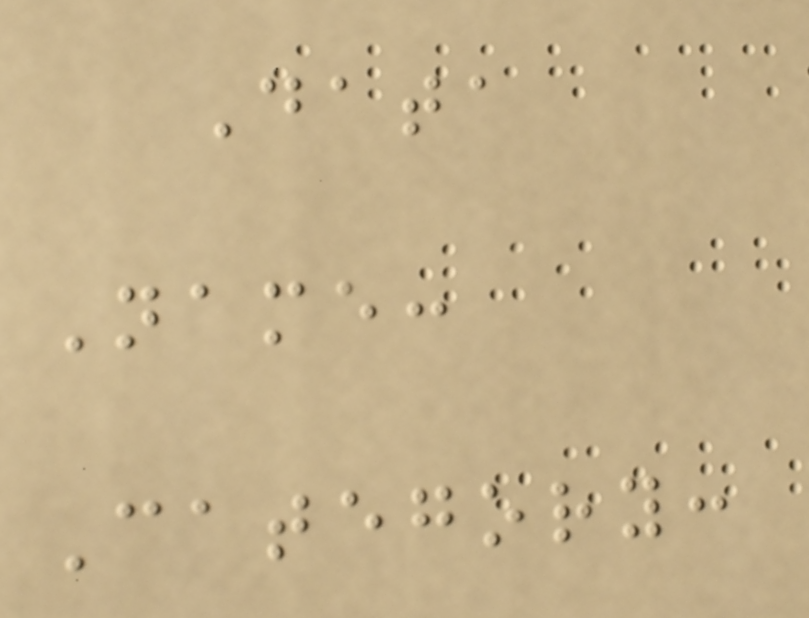Data
Name:
Category:
